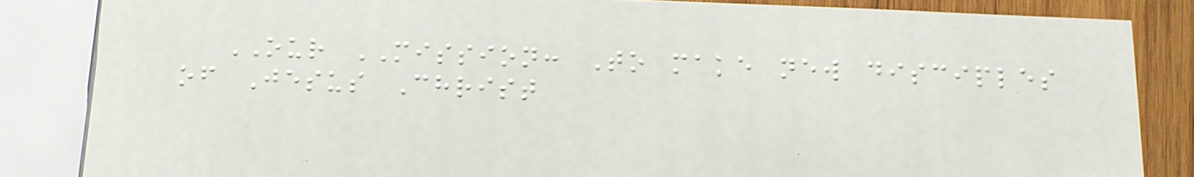OUR MISSION: To make new disciples
of Jesus Christ
